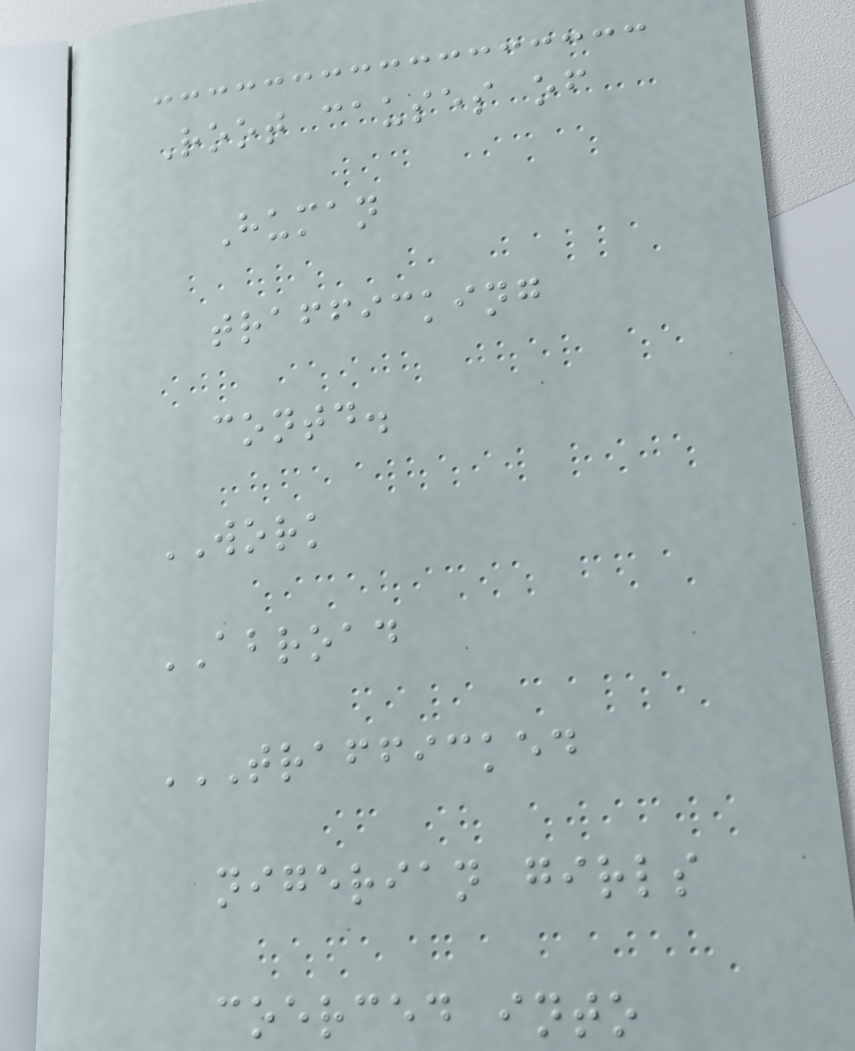Root causes of
Human
trafficking
contd.
WORK
ABROAD
TRAFFICKED
NIGERIAN GIRLS
COERCED INTO
